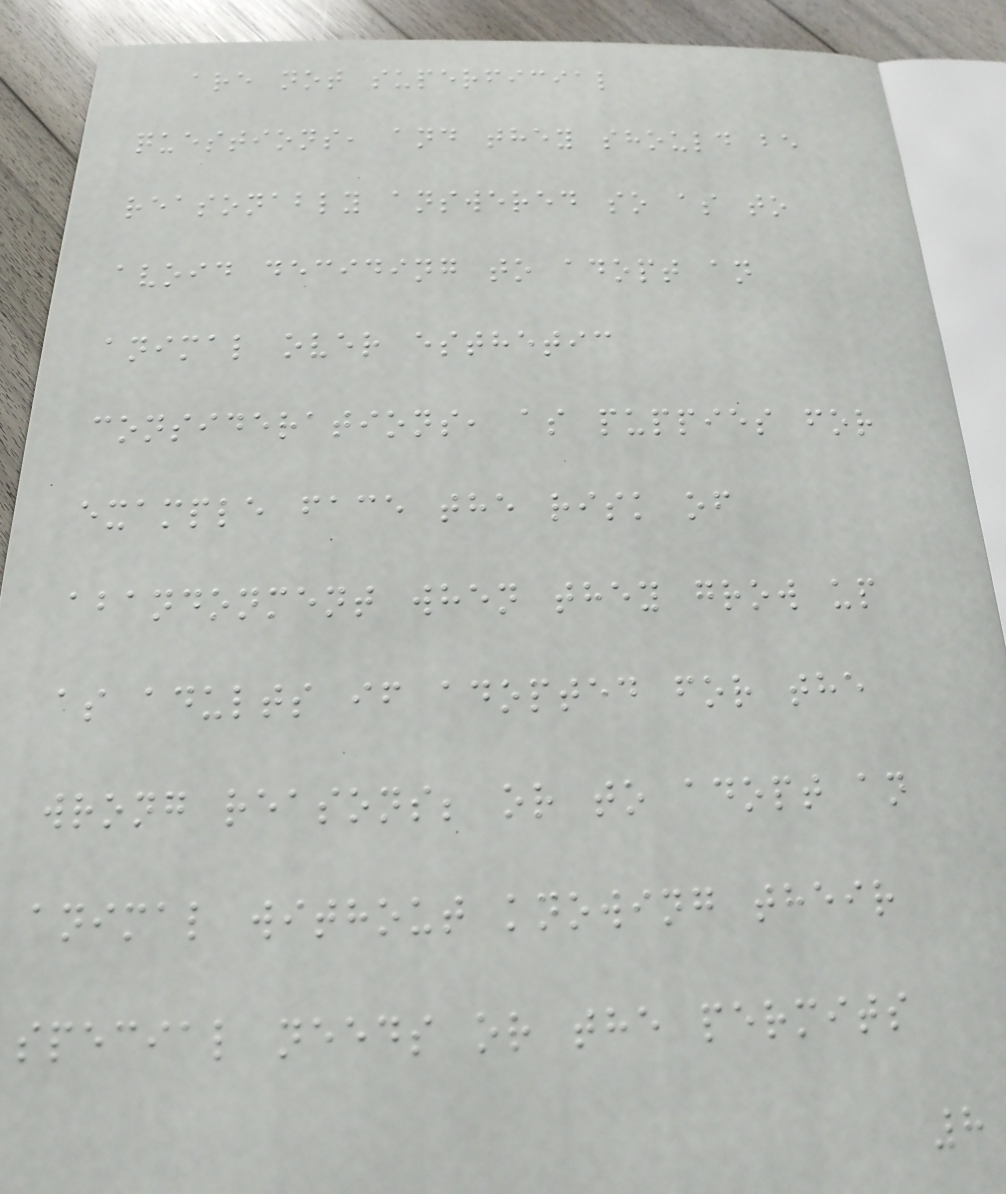are not superficial
questions, and they should be
reasonably answered so as to
avoid deciding to adopt an
animal over esthetic
considerations, as puppies for
example face the risk of
abandonment when they grow up
as adults if adopted for the
wrong reasons; or to adopt an
animal without knowing their
special needs or the permits
8
